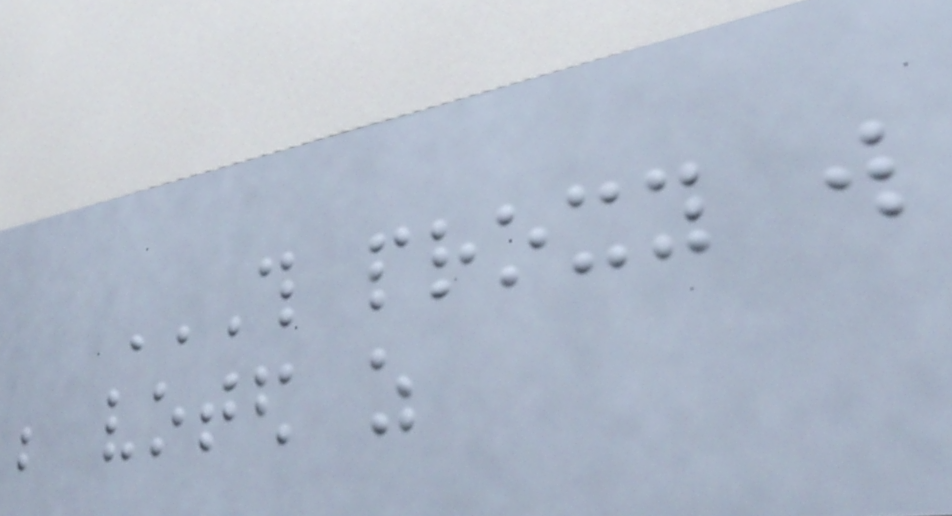THIS PROXY WILL
BE VOTED AS
